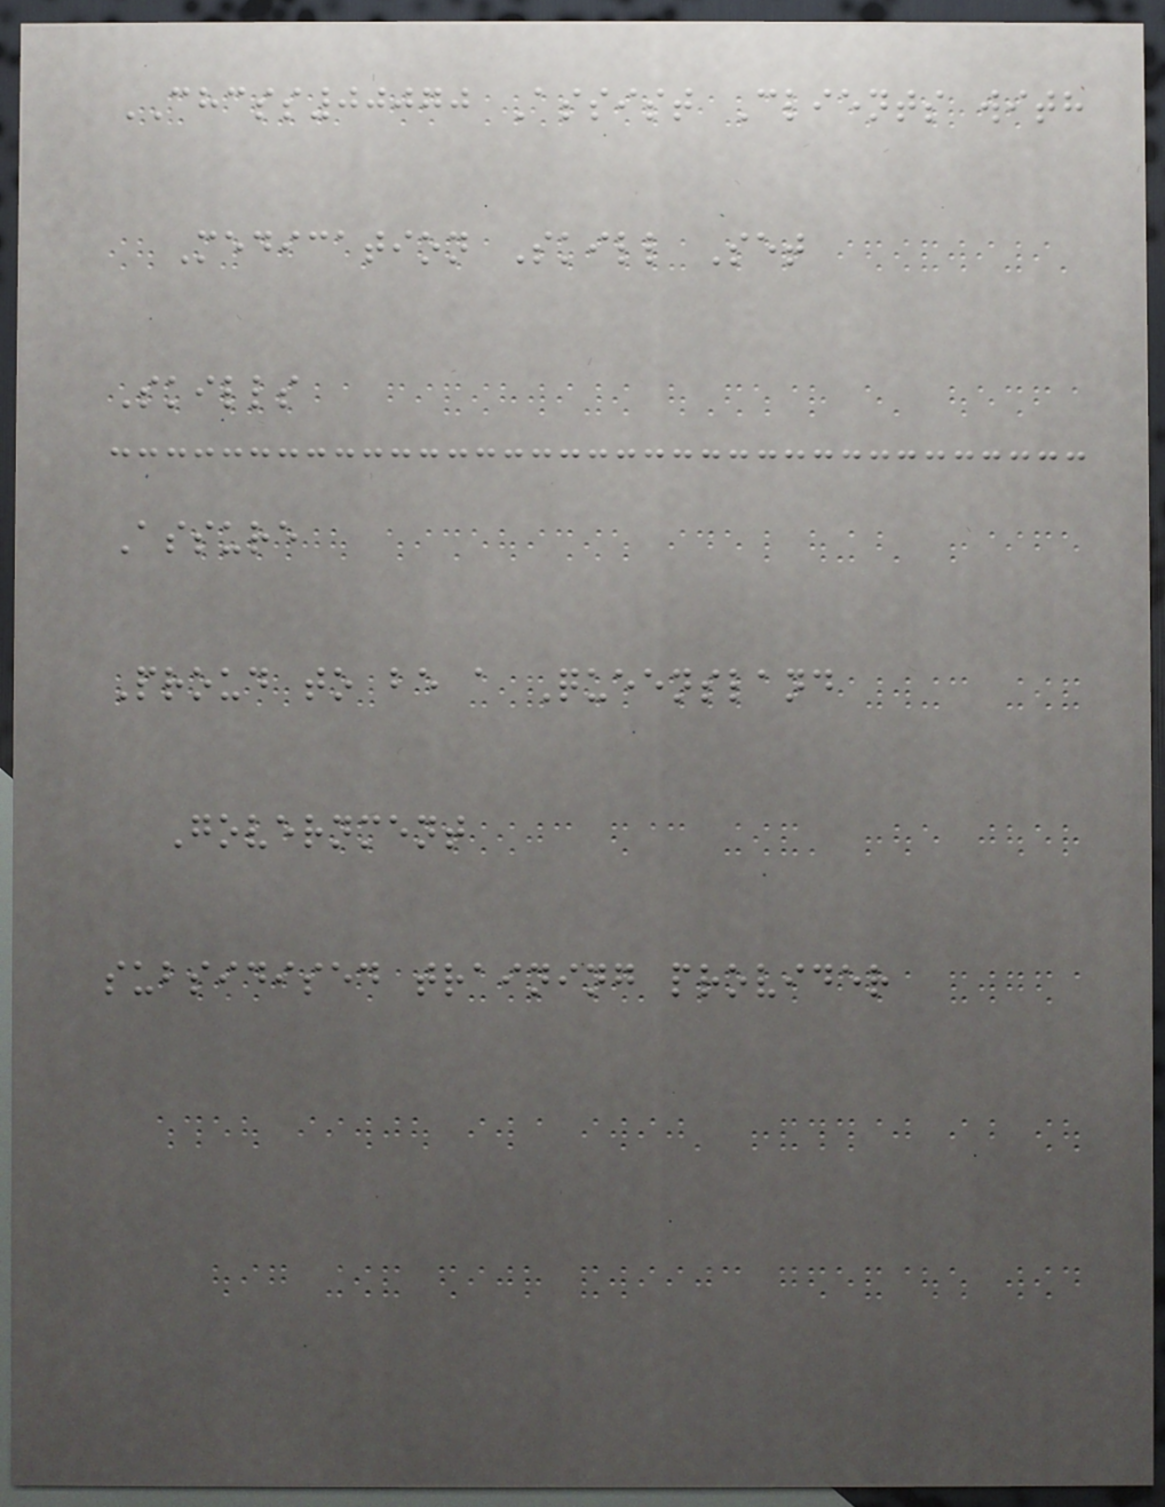CHCSS00070 Assist Clients with
Medication Skill Set
Skills
Assure
Proud to be a Queensland
Government
subsidised training provider
